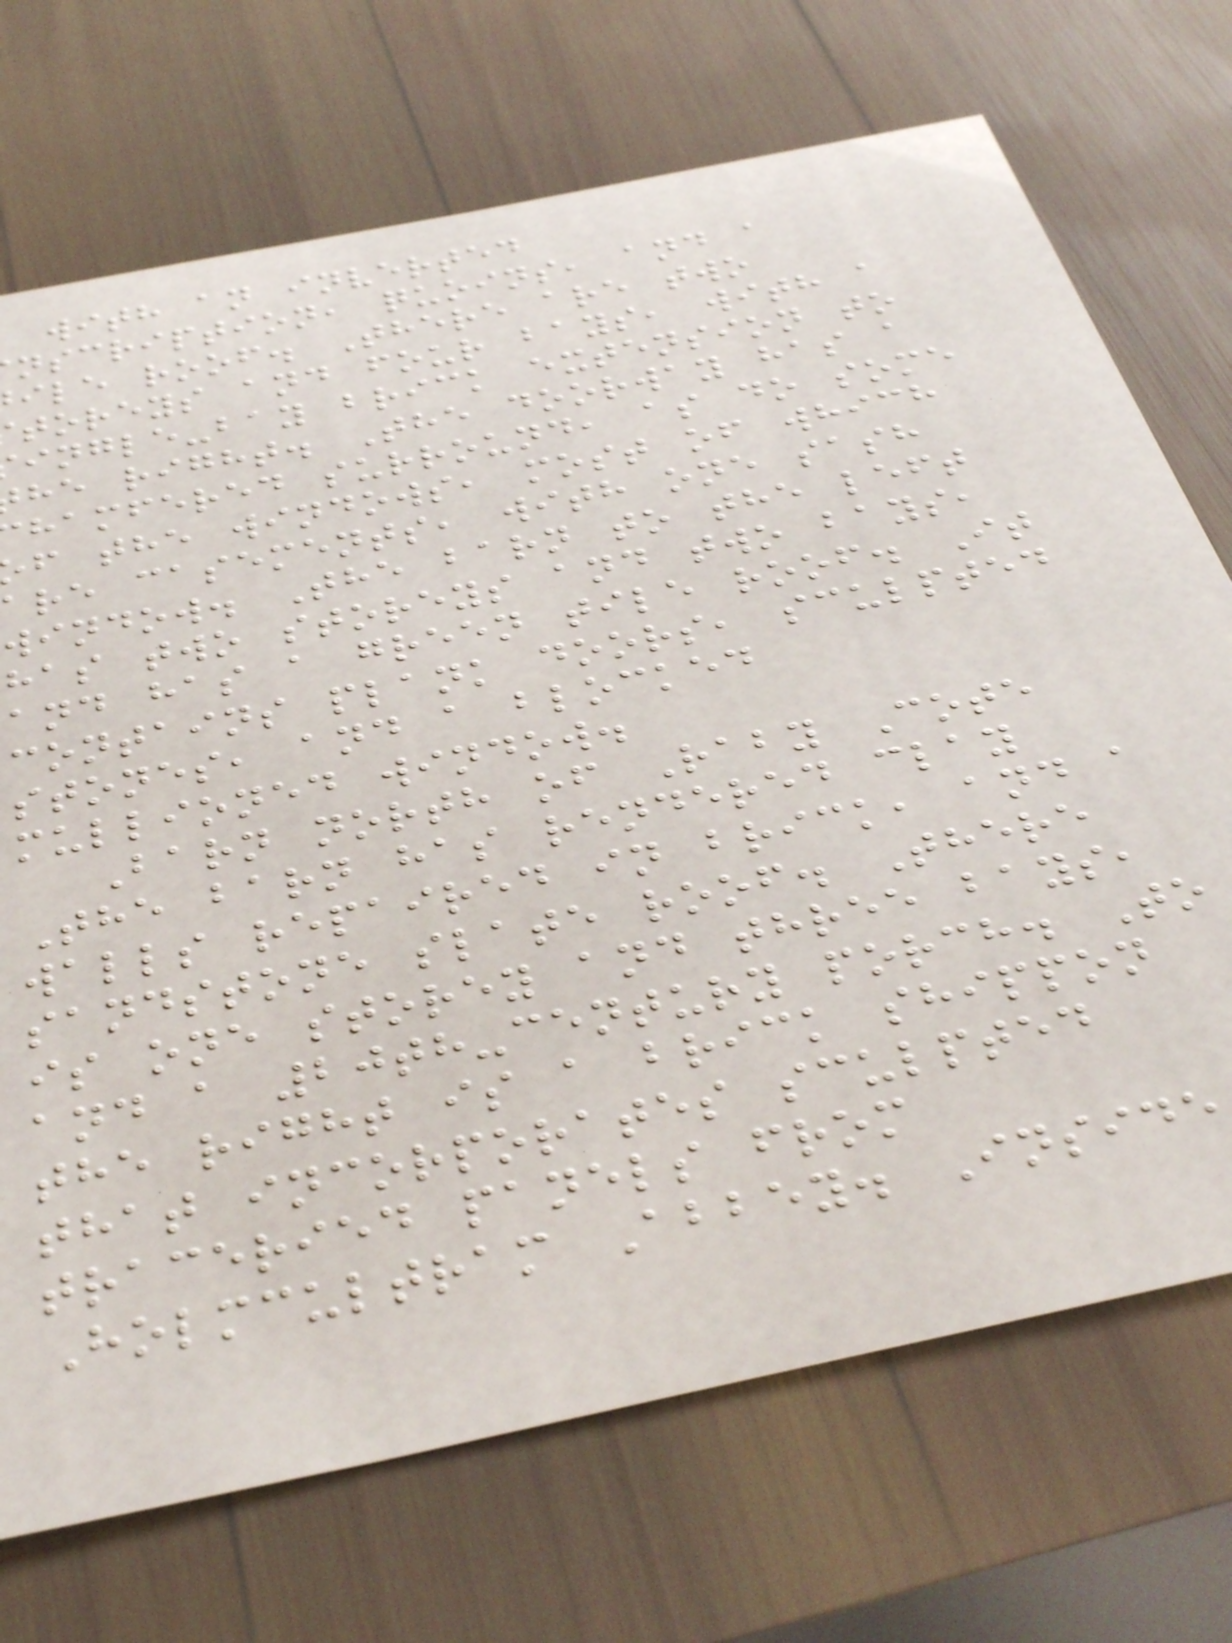with an inverted
nscription, quoins, and a
ile roof. There are two
toreys and four bays, with a
ingle-bay brick extension to
he right. The doorway has a
hamfered surround, as do some
f the windows, most of which
are casements, with one sash
window. The barn to the left
has two storeys and two bays,
and has a green tile roof. It
contains plank doors, sculpted
stones, and a blocked
mullioned window.
Barn north of Raby Cote
The barn has rendered clay
walls repaired in brick, and a
sandstone slate roof. There
is one storey and three bays,
and a 20th-century porch. To
the right is a brick shippon
that incorporates sculpted
traceried panels from
Holmcultram Abbey. Inside
